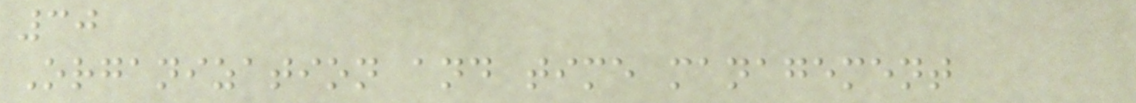30
Organization and time management
